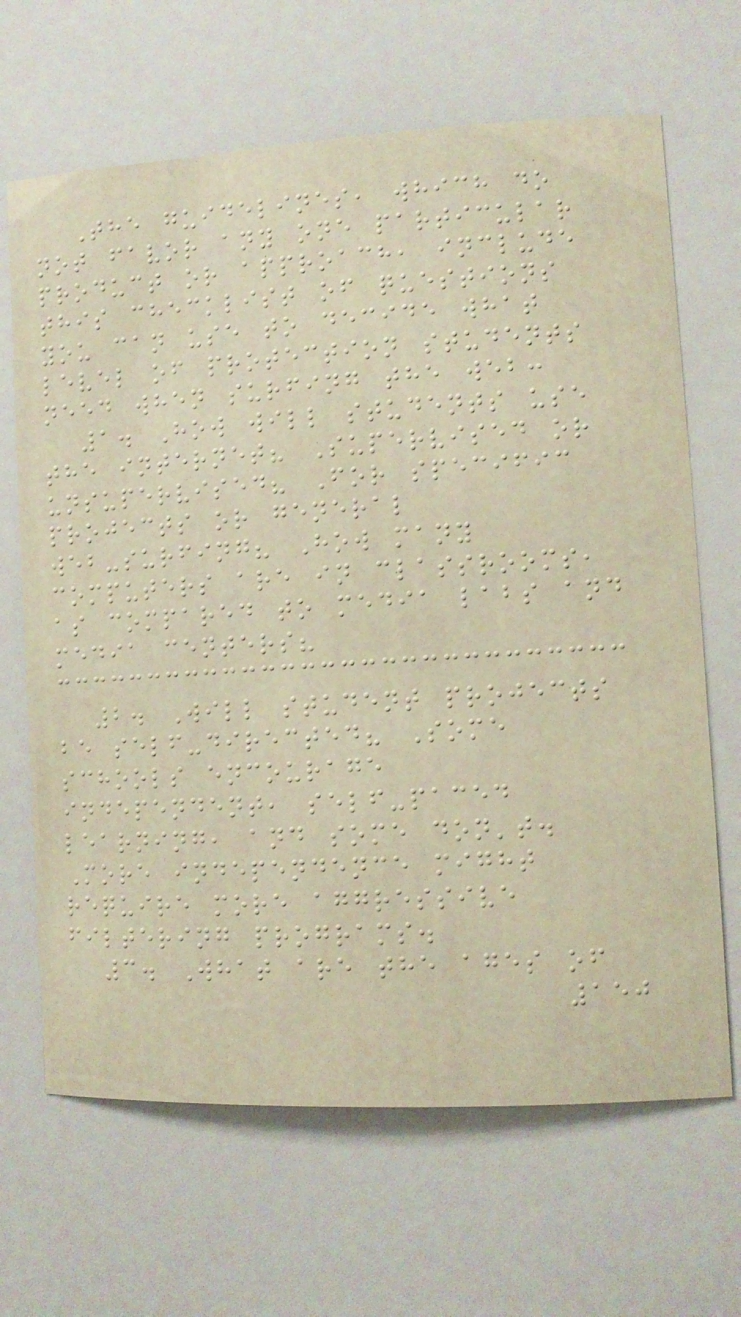The guidelines, which do
not favor any one particular
product or approach, include
this checklist of questions
you can use to decide what
level of protection students
need when surfing the web:
1. How will students use
the internet? Supervised or
unsupervised? For specific
projects or general
web-surfing? How many
computers are in classrooms,
as compared to media labs and
media centers?
2. Will student projects
be self-directed? Some
schools encourage
independent, self-paced
learning, and some don't.
More independence might
require more aggressive
filtering programs.
3. What are the ages of
150
